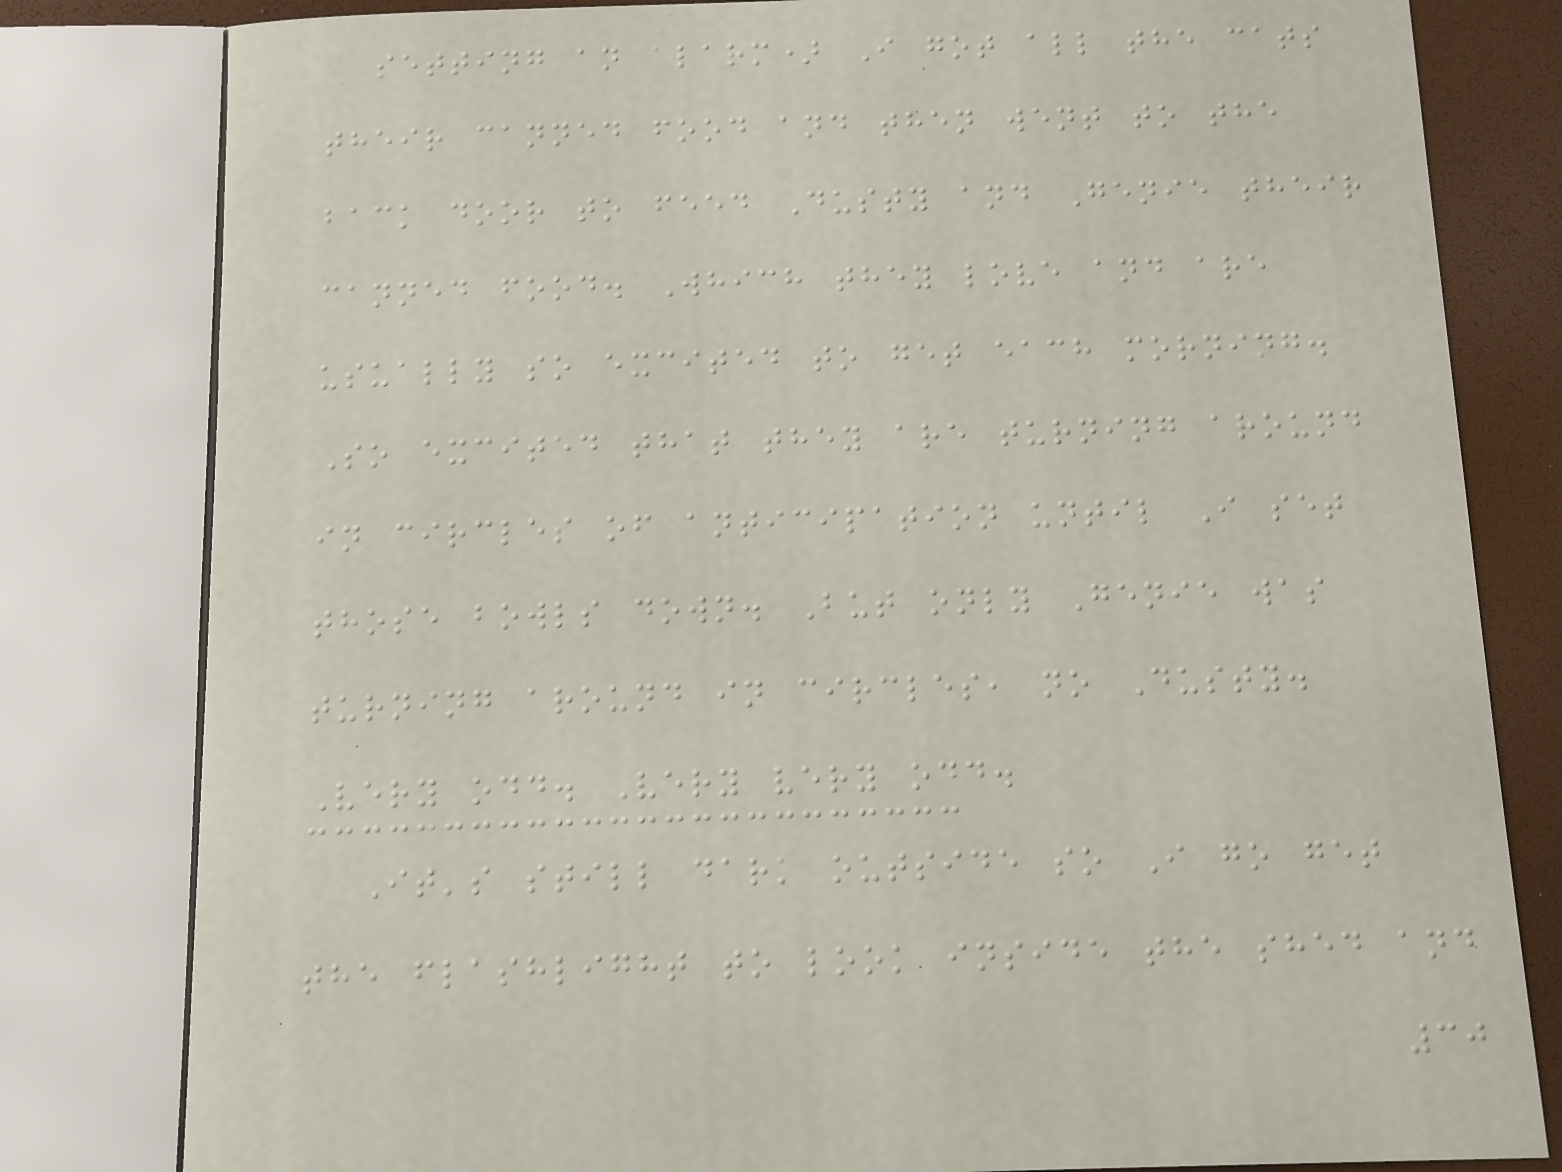setting an alarm) I got all the cats
their canned food and then went to the
back door to feed Dusty and Genie their
canned food. Which they love and are
usually so excited to get each morning.
So excited that they are turning around
in circles of anticipation until I set
those bowls down. But only Genie was
turning around in circles, no Dusty.
Very odd. Very very odd.
It's still dark outside so I go get
the flashlight to look inside the shed and
30
